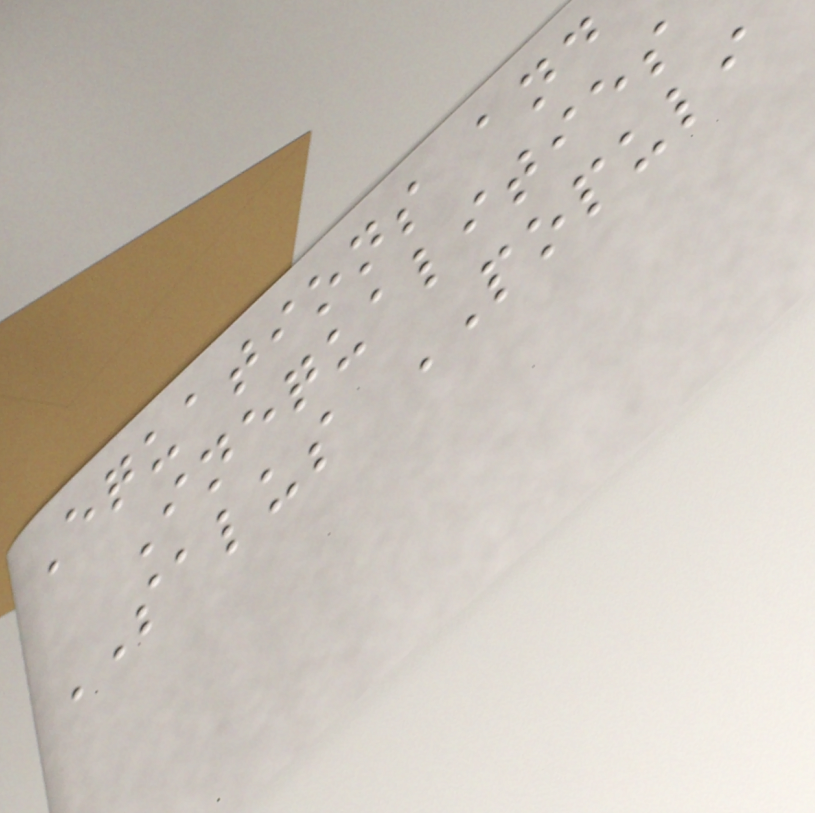Equations and
Inequalities
SALUS POPULI
